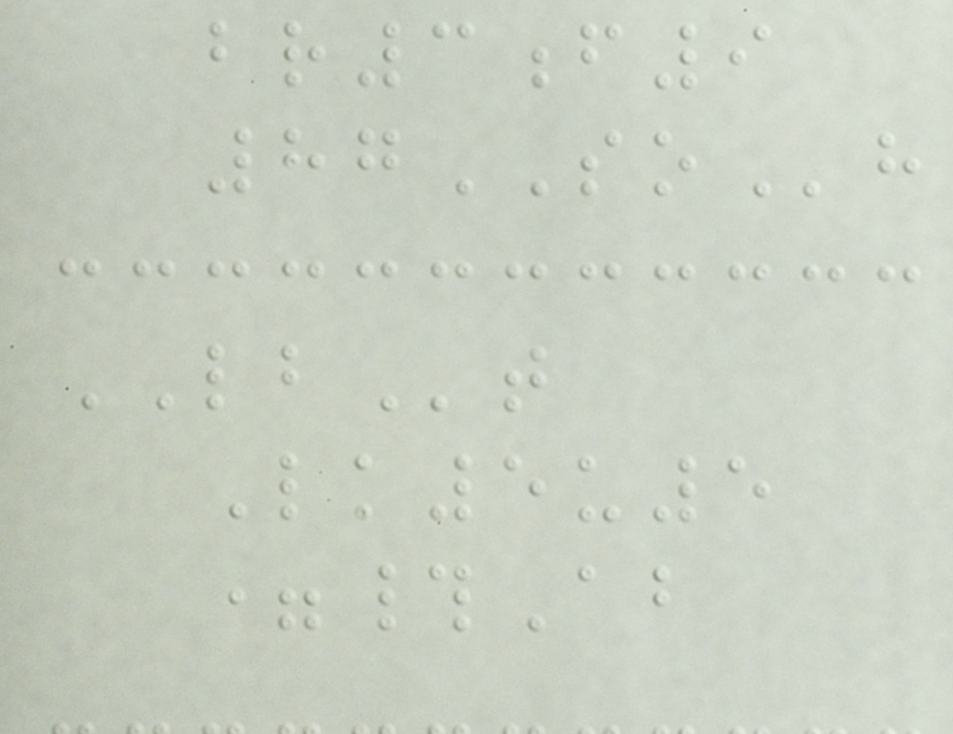br3f9
87SOh
LBt
Lk5u5
=#Ab
